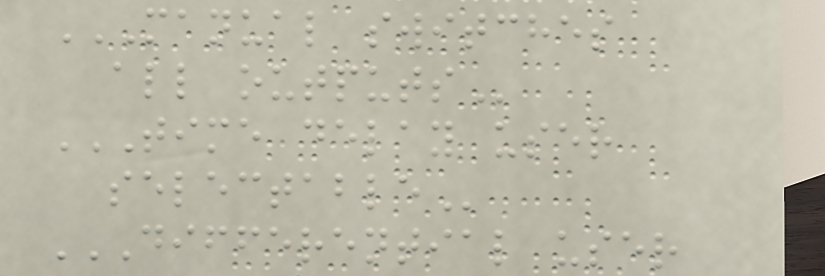MANUAL SWITCHES
ALL OUTPUTS
TIME DELAY USER
SELECTABLE
DIFFERENTIAL USER
